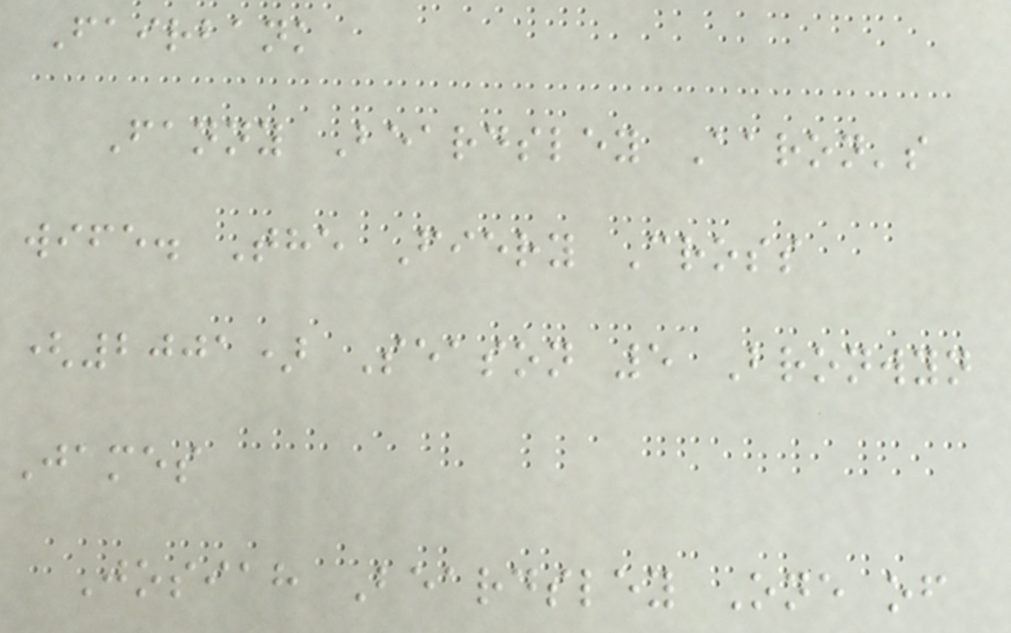Fairbank
Fanny Beardsley Aaron's
wife. The Fiery Cross
(2001) Season 5 Bronwyn
James
Josiah Beardsley One of
